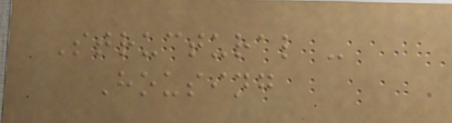Structural -
Housing
